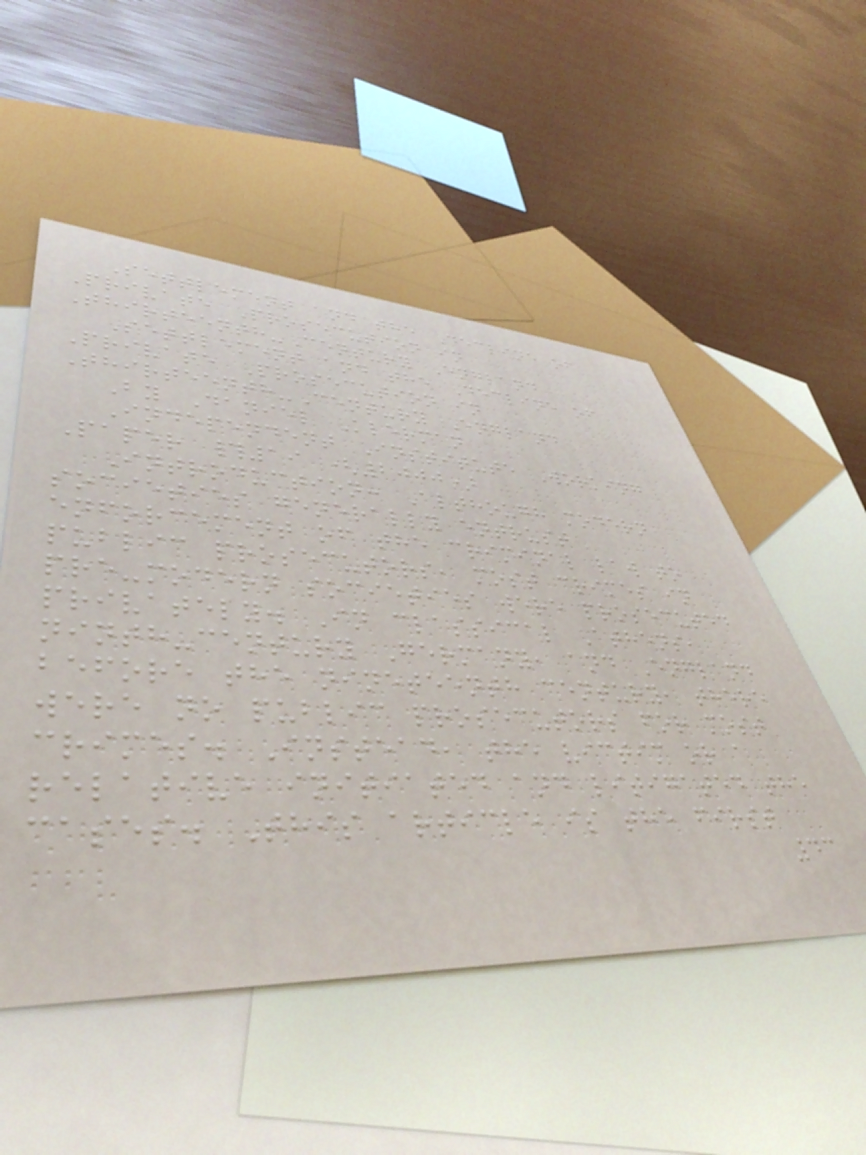Settlement and the Decline of
Private Prosecution in
Thirteenth-Century England
Settlement and the Decline of
Private Prosecution in
Thirteenth-Century England
By Daniel Klerman
Independent Institute Working
Paper #19 (2000)
Introduction: Although modern
societies generally entrust
enforcement of the criminal law to
public prosecutors, most crimes in
pre-modern societies were prosecuted
privately. In classical Athens,
ninth-century Germany, and England
before the nineteenth century, there
were no public prosecutors for most
crimes. Instead, the victim or a
relative initiated and litigated the
cases. This article is the first
43
